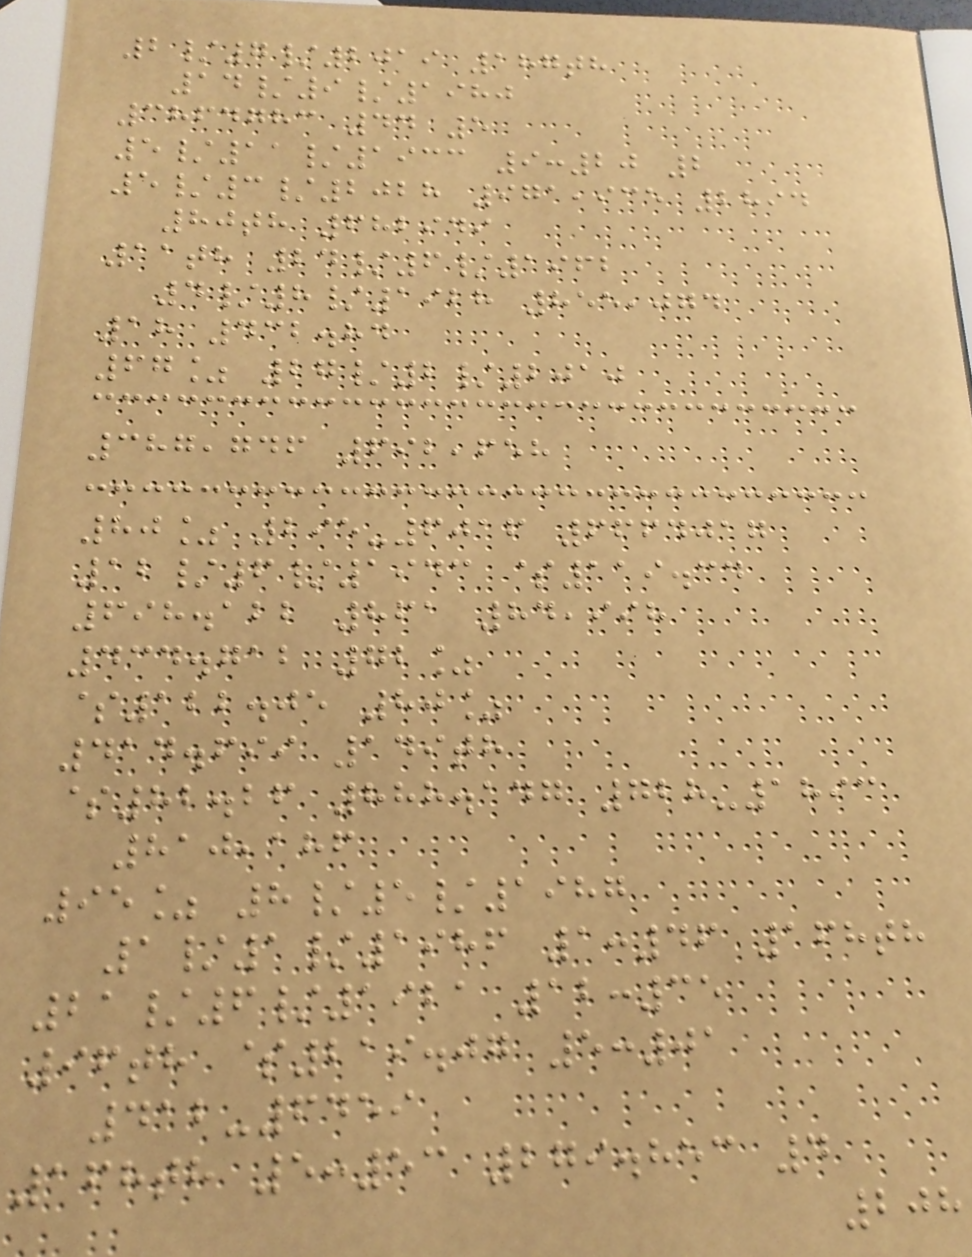2/7/2019 187th
14/9/1980
3864783 44 5
5/11/1933 9:20 2
5/3/2028 971,935 2894
80th 682949
11th 24/6/1962
4/8/1928 855,074
18 432.84
67% 27/2/2010
387,746 692,658
80% 295-6016 6664017
12/6/1943 $119.34
698.122 861 84,998
434.712 72%
$122.05 80%
414.699 149th
$82.26 888.147 728-1893
810,186
95% 8/5/1987
1/1/1986 1:46 168th
21/6/1921 12:35
96th $219.07 5:01
412-6459
168th 5:53 279.853 4
208
